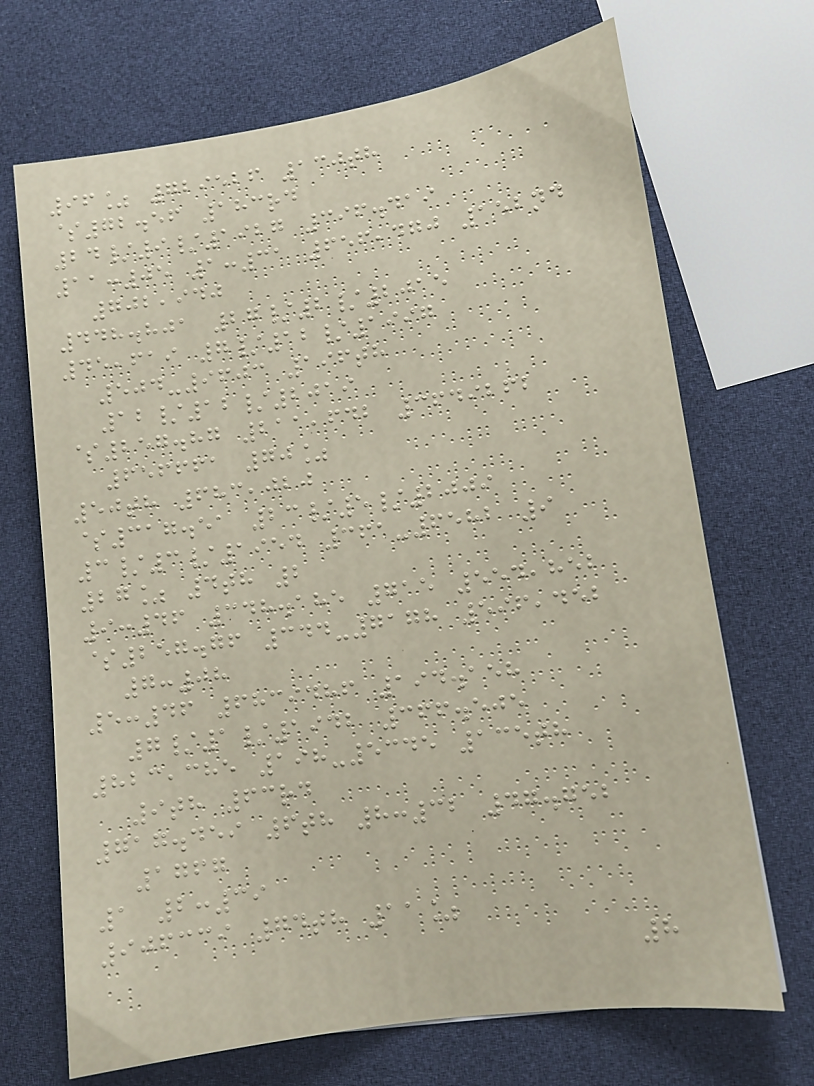96% 729526 130th
$72.56 183rd
24/9/1927 396.419
11:05 1:31 656,470 152nd
702,940
448.801 27/2/2015
45,619 7/12/1997
504-9603 196th
12/12/2019
$257.87 211,642 3649262
656661 70%
50th 683,020
$317.51 23/5/2009
3/3/1954 361-6582 9
27% 4th 2
9:46 348.185 715 554,852
$257.76 344-7178 596,452
7:08
5:46 6839486 194.158
7/1/1942 366.505
823,385 198-5345 135th
9th 63rd
717.459 6th 8:32 47.752
1767
1 2:39
906339 74th 11%
8
